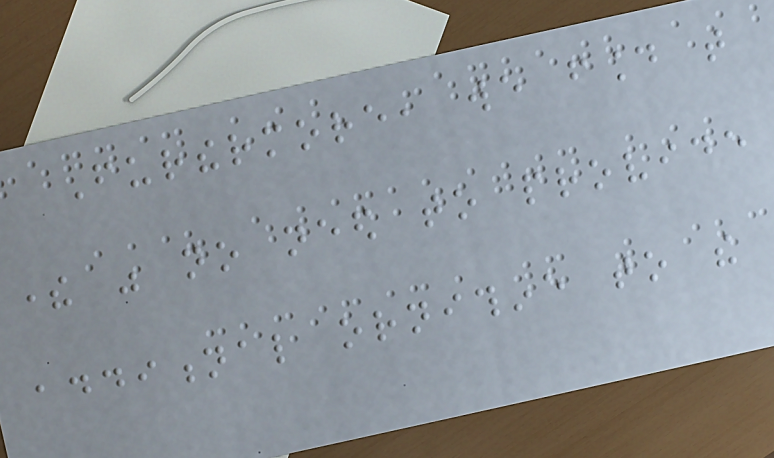Furthermore, we found that
there was no need to provide
additional ornithine to the
